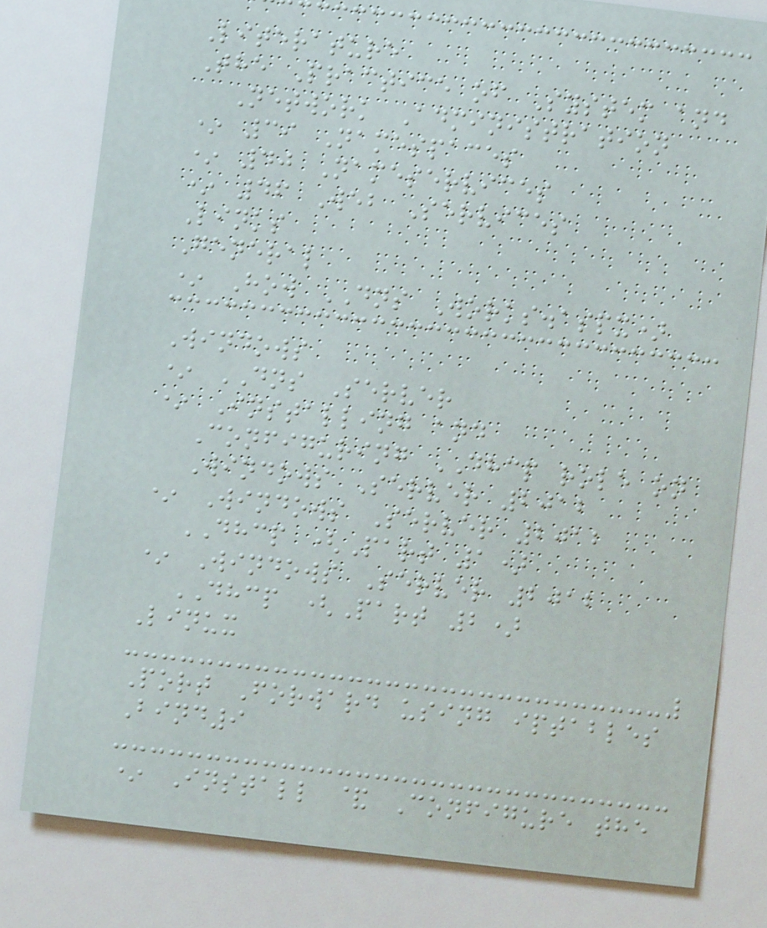Literature
The Practice of System and
Network Administration
* 39 Namespaces
* 40 Nameservices
* 46 Web Services
Links
General
* How DNS Works.aspx)
Windows
* DNS Server
* Installing and
Configuring DHCP role on
Windows Server 2012
* Windows Server 2012
DHCP (Part 1)
* Windows Server 2012
DHCP (Part 2)
Linux
Port Forward using iptables
Bind9
* Install & Configure the
